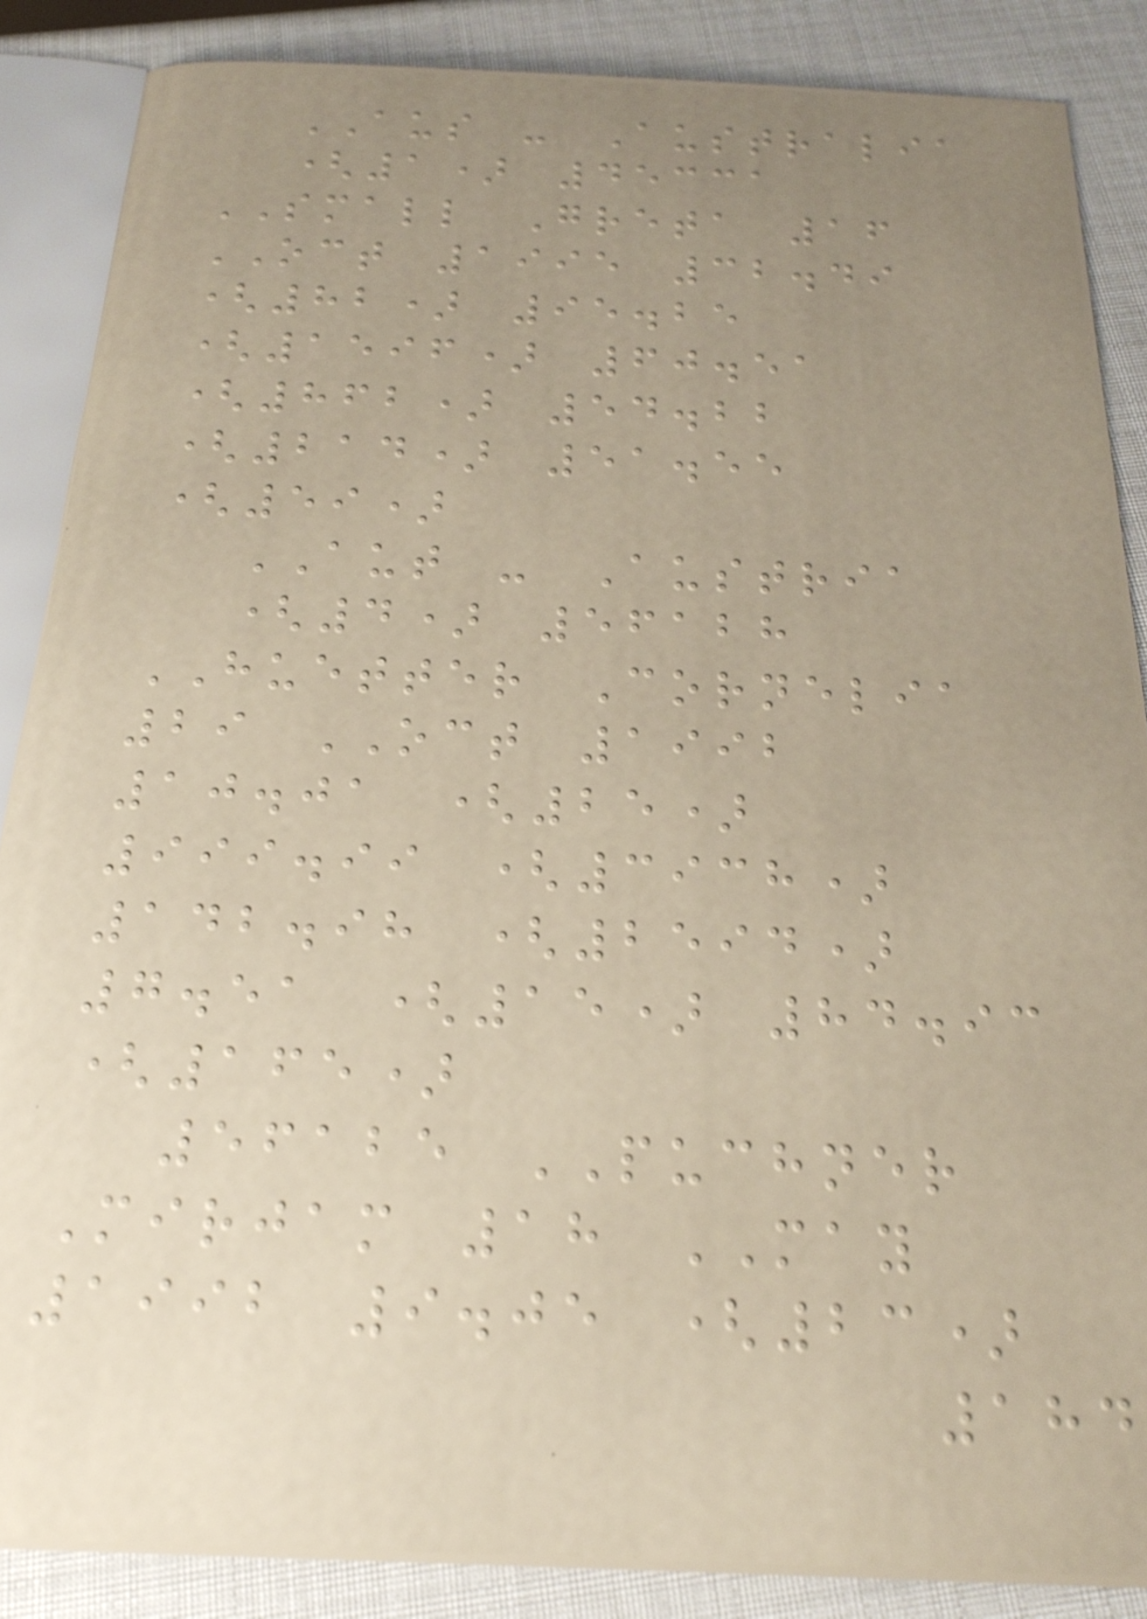AUS - Australia
(1) 45331
SMALL Greta 16
OCT 1995 32.49
(82) 95.25
(1596) 60.51
(862) 54.22
(214) 51.55
(59)
AUT - Austria
(4) 56128
HUETTER Cornelia
29 OCT 1992
10.01 (25)
999.99 (3938)
142.98 (2594)
7.51 (15) 84.93
(165)
56125 PUCHNER
Mirjam 18 MAY
1992 9.05 (23)
184
